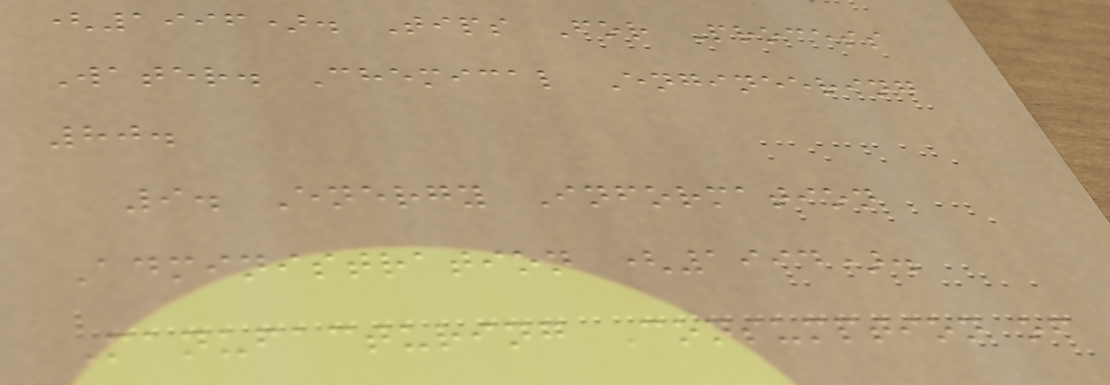(1996). Tips For Process
Water. Chemical Engineering
80.
9. Energy Information
Administration (1994).
Manufacturing Consumption of
